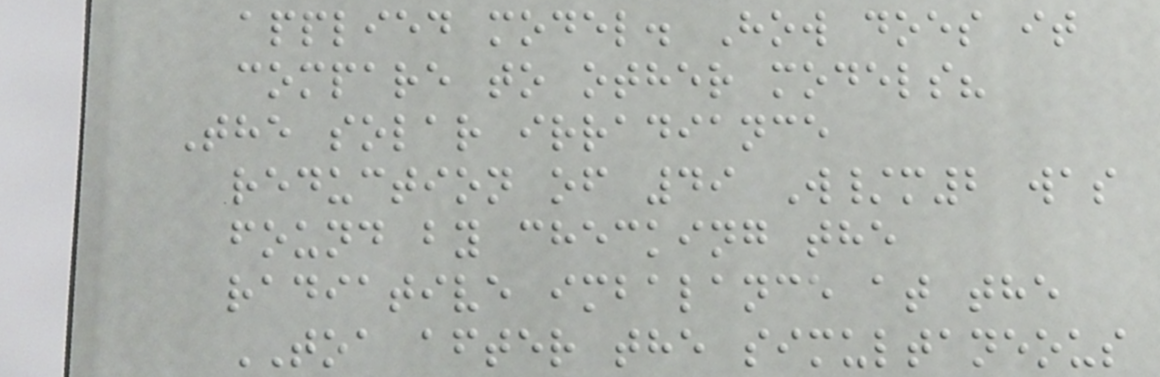applied model. How does it
compare to other models?
The solar irradiance
reduction of 49 W/m2 was
found by checking the
radiative imbalance at the
TOA after the simultaneous
